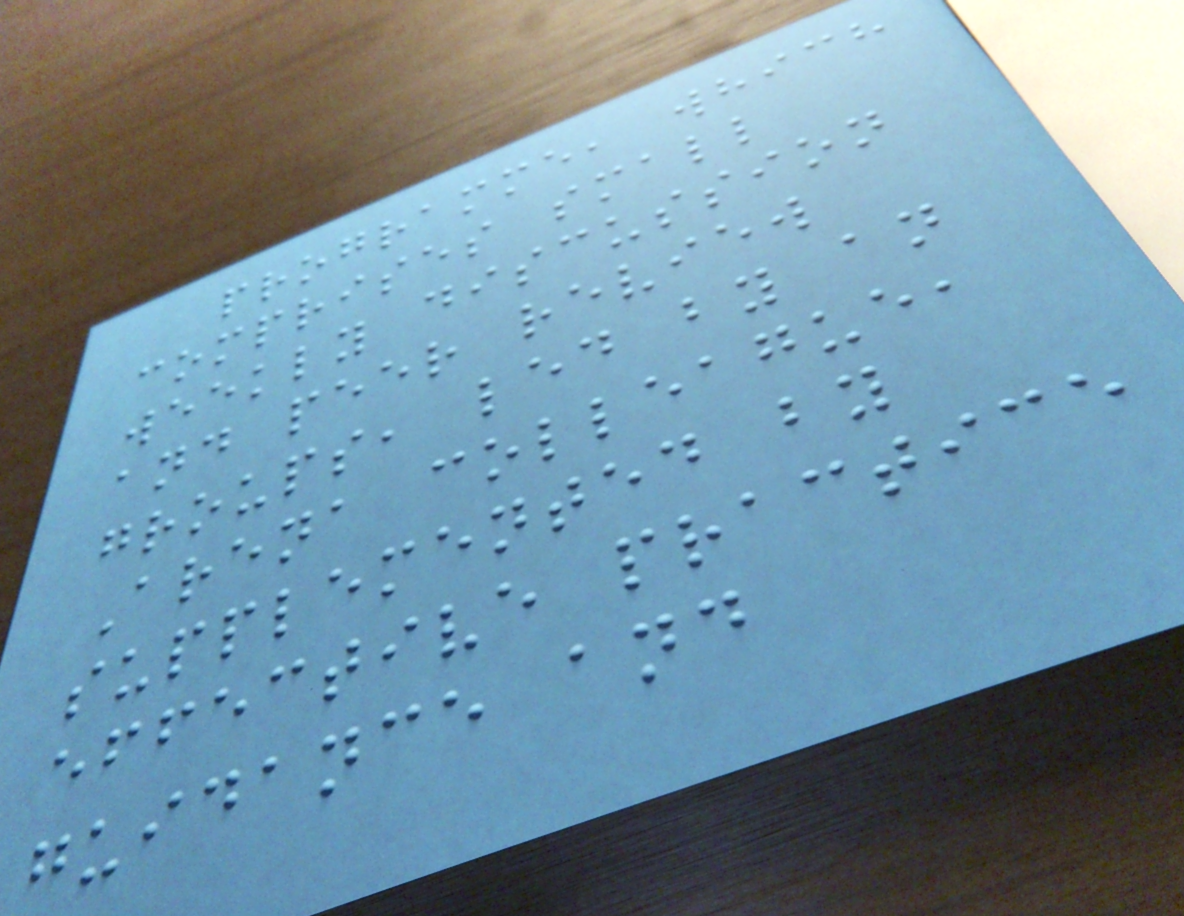programme, which
comprises small
weekly discussion
and peer review
groups, led by an
Arena colleague,
supplemented by
effective practice
guidance and
